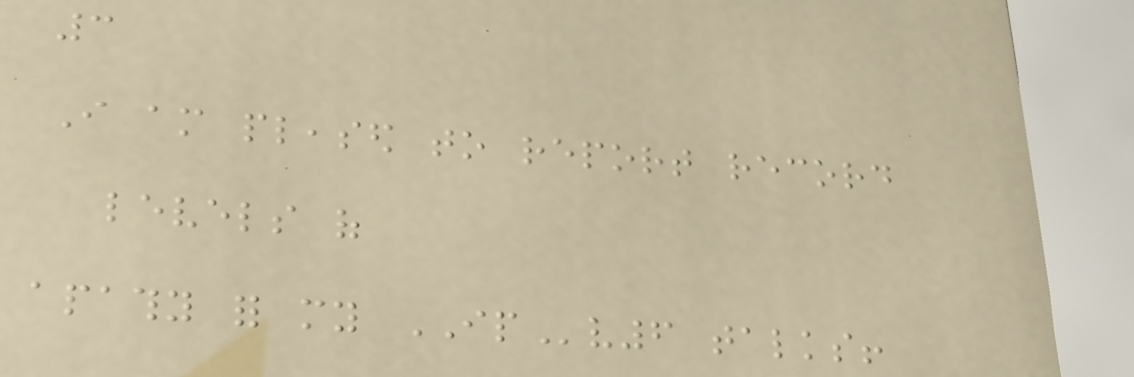3
I am pleased to report record
levels of
apathy for my IPv6 talks!
